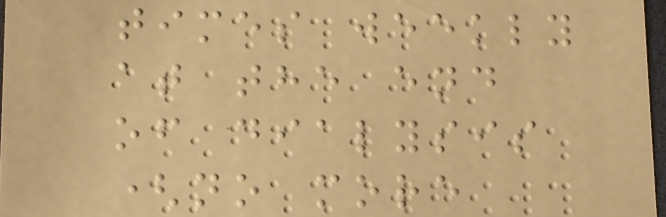times weekly
at the end
of dialysis
(no more
